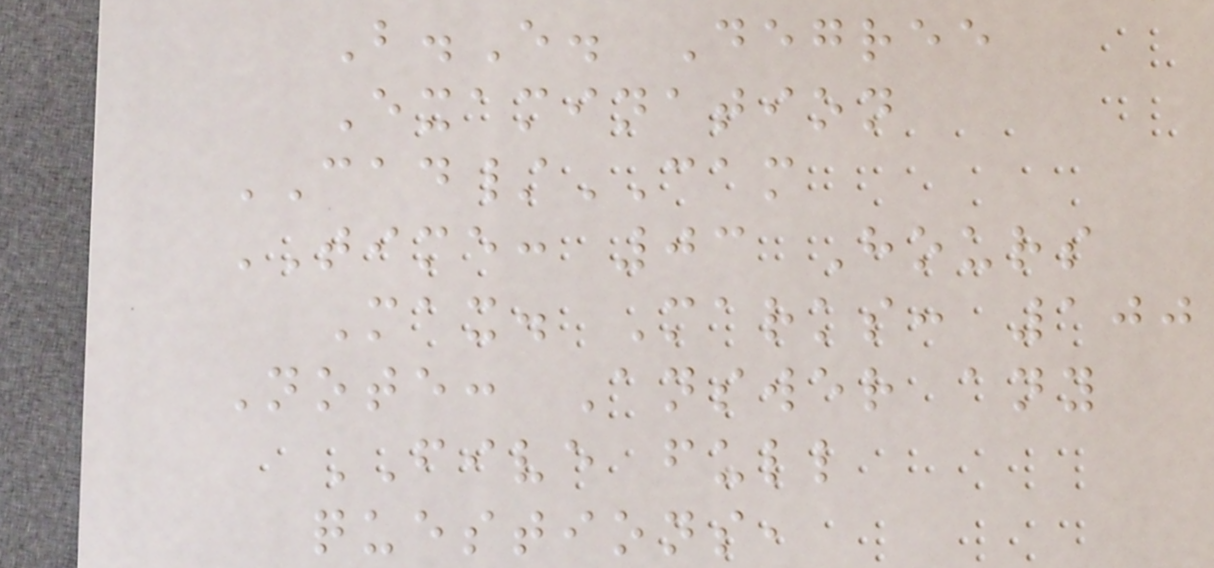B.E. Degree
Examination
CAD/CAM
TIME: 03 Hours
Max. Marks: 100
Note: Answer any
FIVE full
questions,
